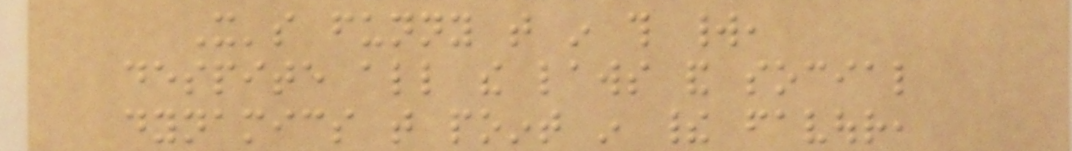It's funny that in this world,
despite all the laws and social
dynamics that point in their favour,
